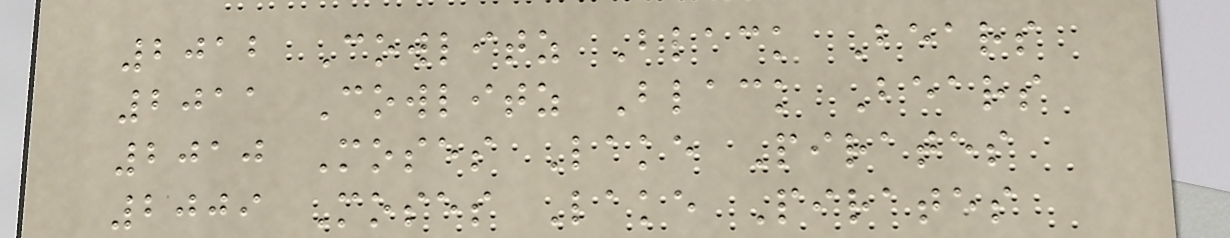2012 Cowlitz Black Bears
2011 Cowlitz Black Bears
2010 Moses Lake Pirates
2009 Moses Lake Pirates
